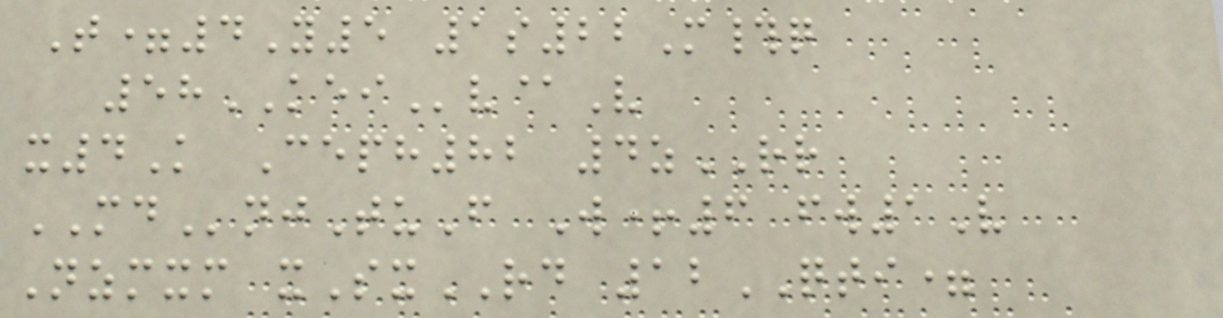T=4Y5 1s22M#q
58KEIv@V
x4K Ceph82 4zRR
MDnjTuF W+6 fw1V
Nzmxm xSxRD 12QTI=
